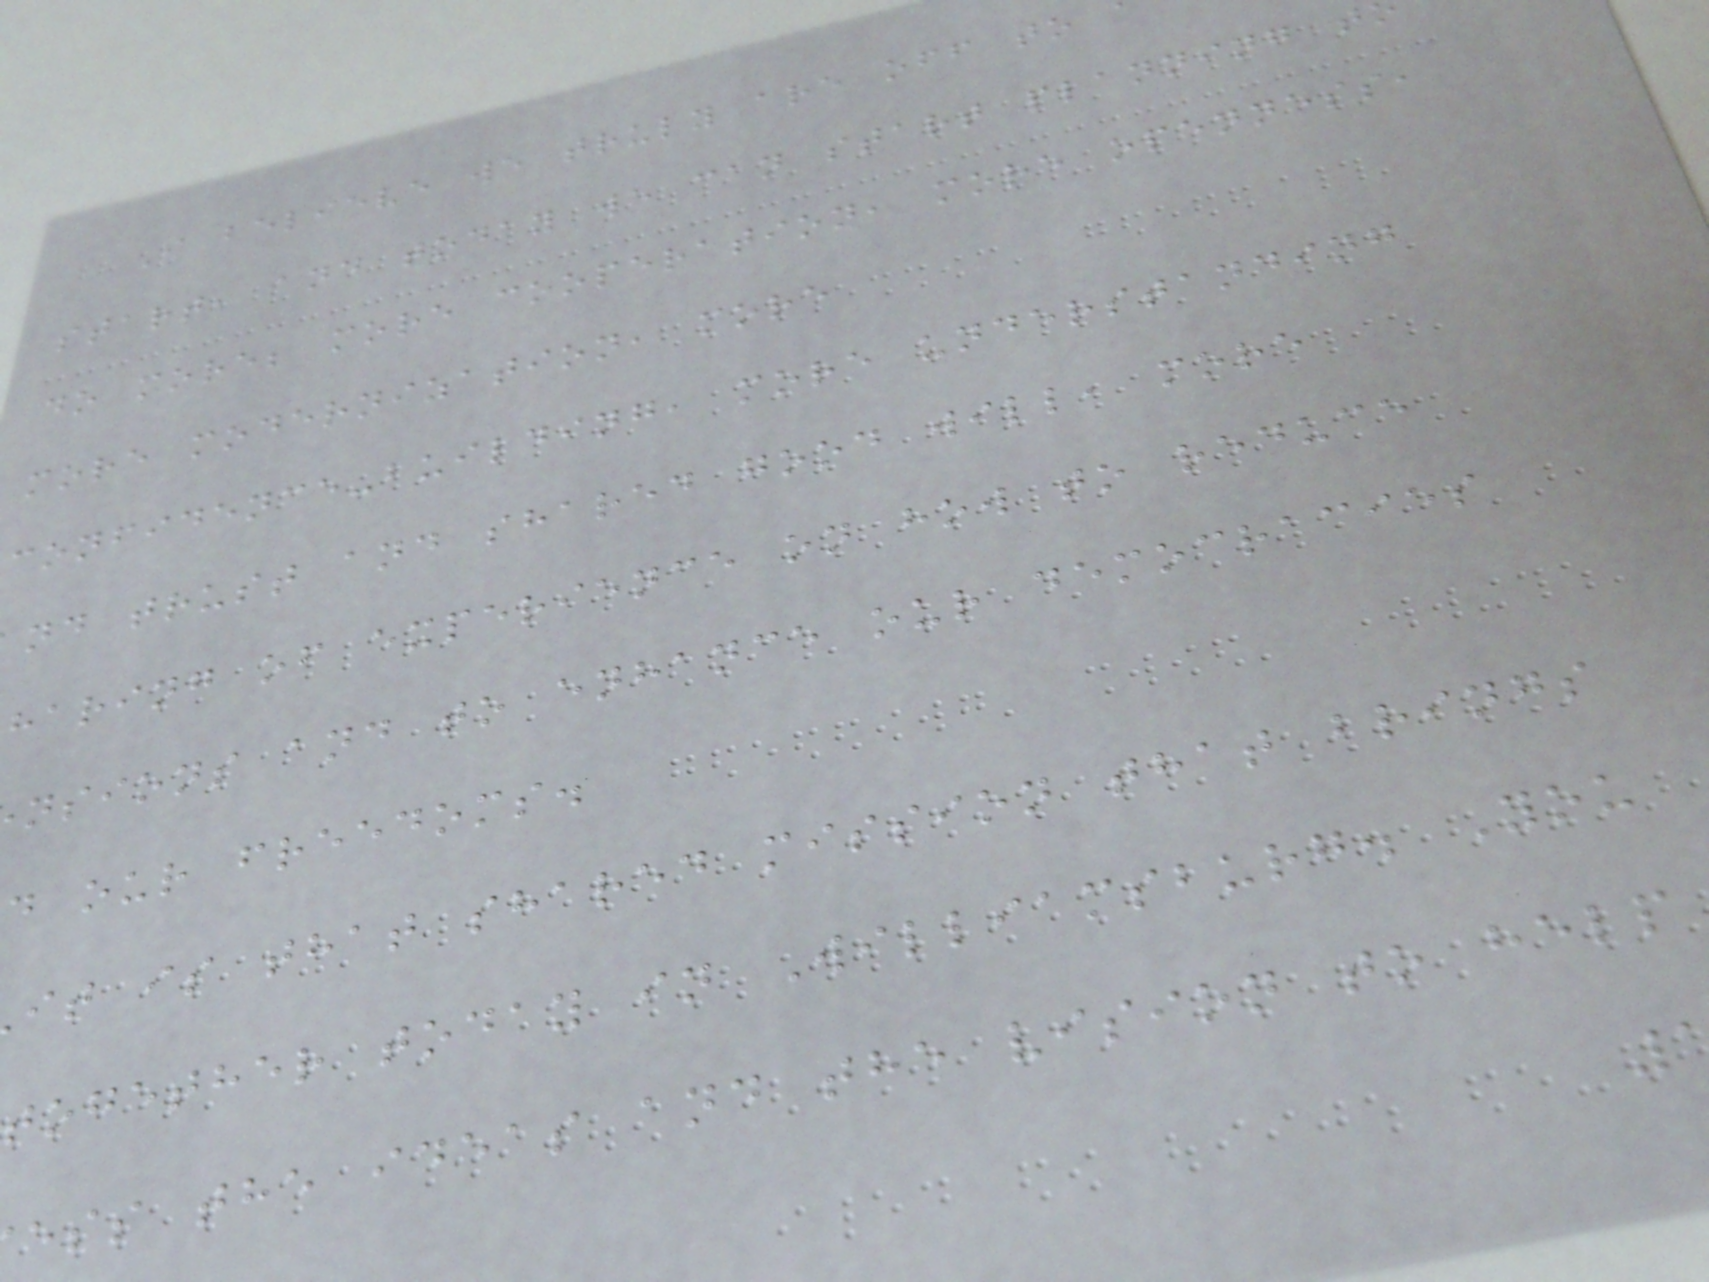I believe we truly are off to
start, and today we can start planning t
do more; more cooperation, more openness,
more modernization, more
confidence-building, more understanding
nd trust and shared good will, more
haring of experience on how to reduce
nsions and to enhance our democracies
d our freedoms.
it is that shared mission that brings
together today in Williamsburg. You
ess the ideas and the vision to help
